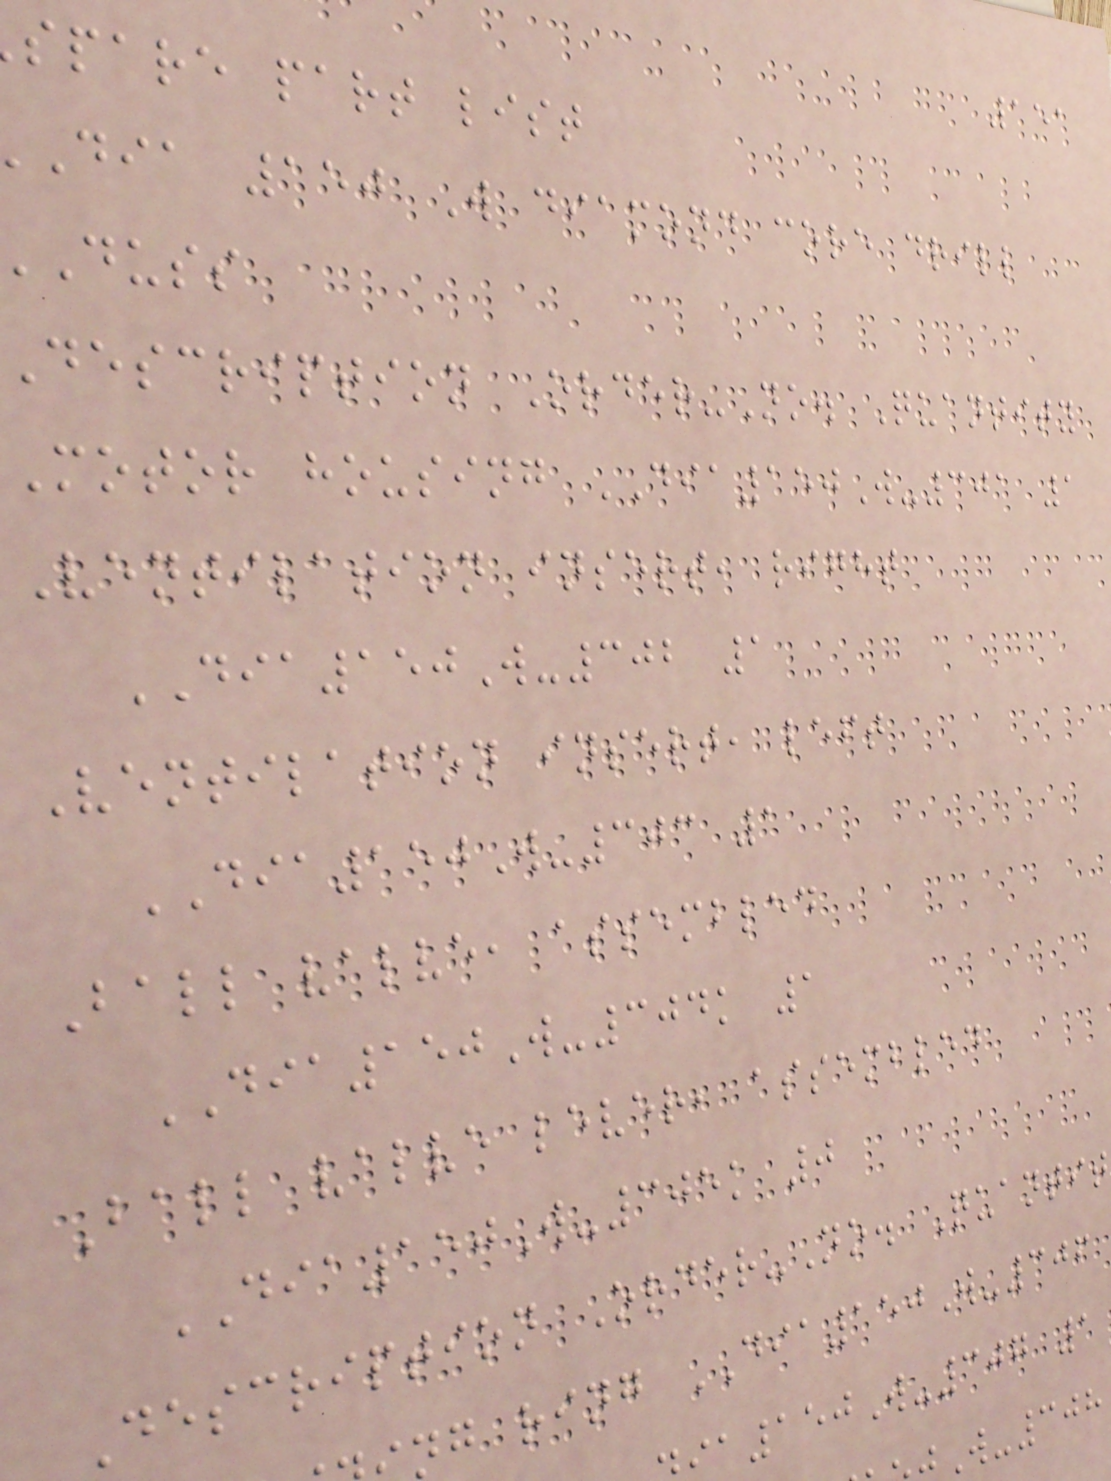151
spare part list
dia 150 W diamond core drill
duss
description Order-No. Quantity
Motor housing DIA150W-301 1
Ventilation insert, right
DIA150W-302 1
Ventilation insert, left
DIA150W-303 1
Ball valve, assembled
DIA150W-304k 1
Ball valve lever, assembled
DIA150W-305k 0
Description Order-No. Quantit
ng ring DIA150W-306
150W-307 1
